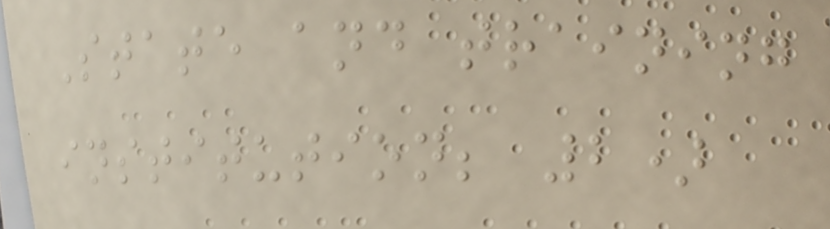State and training
institution; 2)
